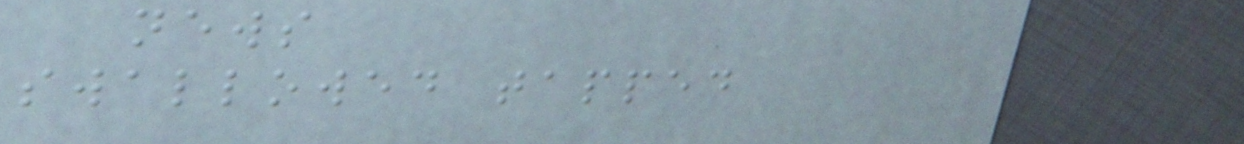news
swallowed tapped
